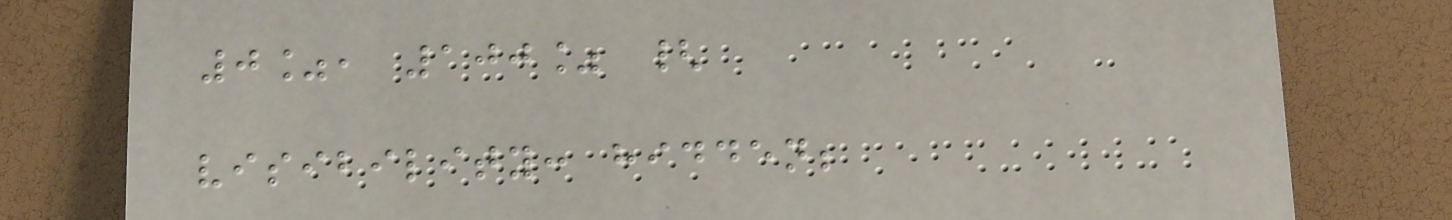0%, 100% {
visibility: hidden;
